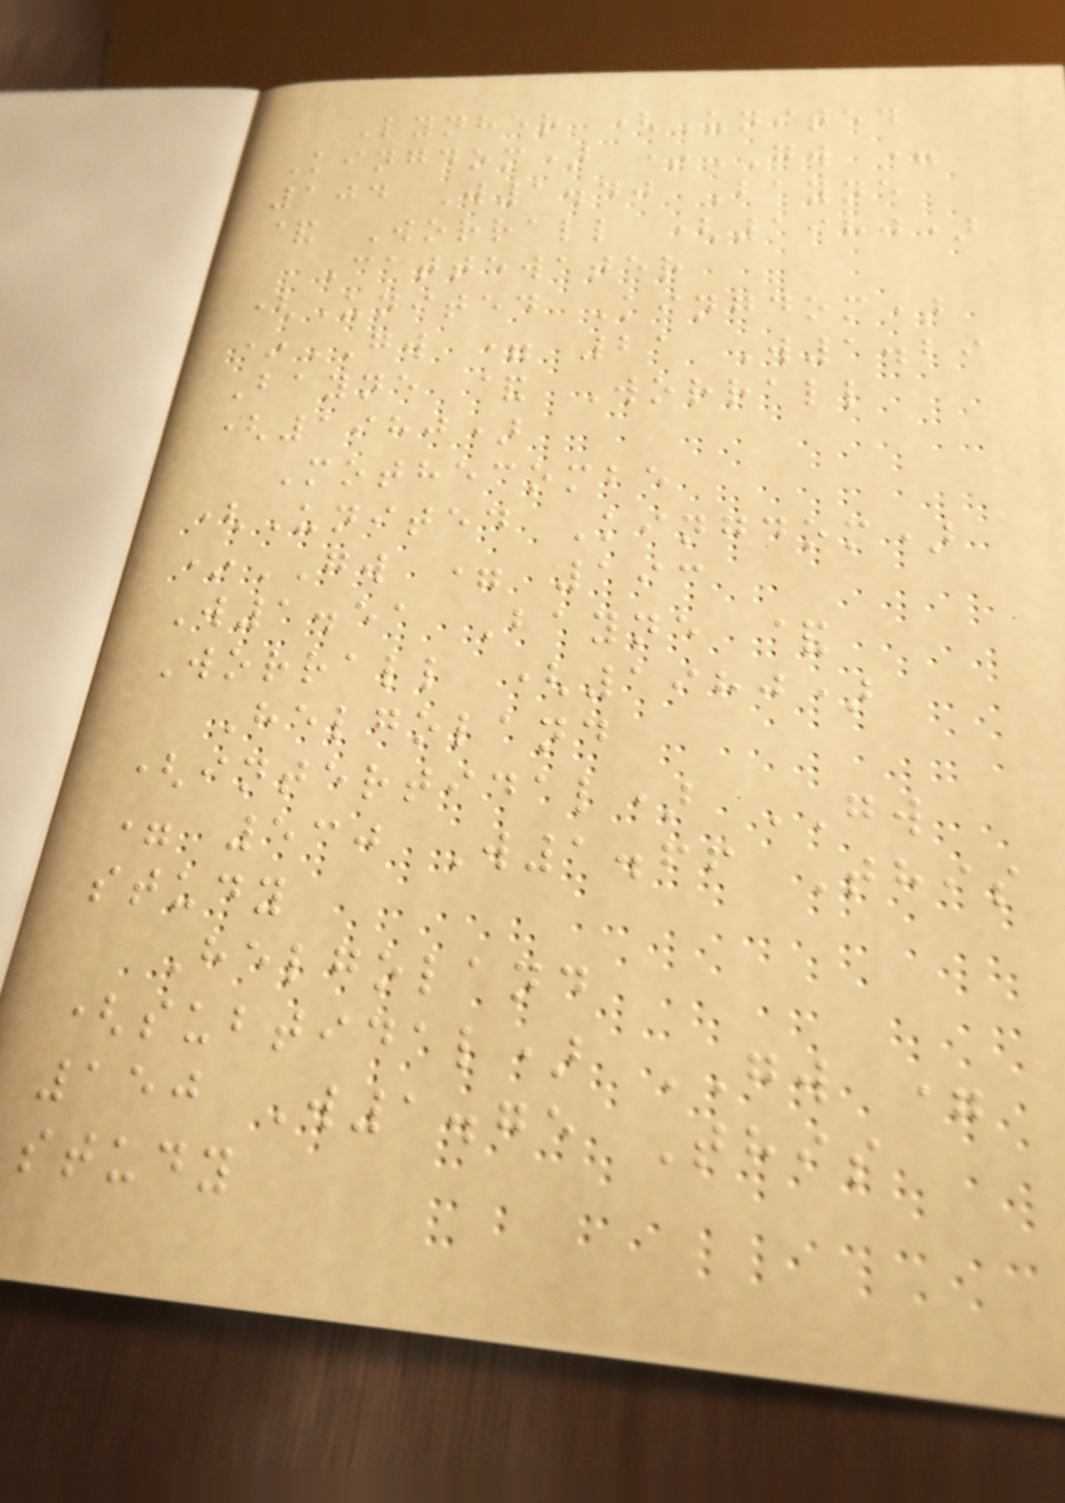Lynher (United
Kingdom) *GW =
104 W1.40 Bayne
& Worrall (1980)
Cattewater
(United Kingdom)
*GW = 21 W1.29
Bayne & Worrall
(1980)
Mothecombe
(United Kingdom)
*GW = 193
W1.51 Bayne &
Worrall (1980)
Helgoland
(intertidal) GW
= 530 W1.66 This
study
Helgoland
(subtidal) GW =
150 W1.75 This
study
